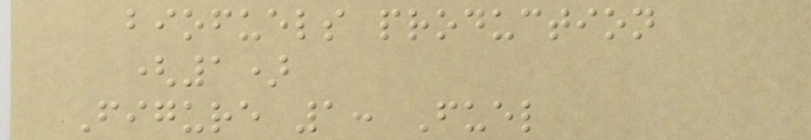biofuels production
(1)
Figure 1: Fuel
